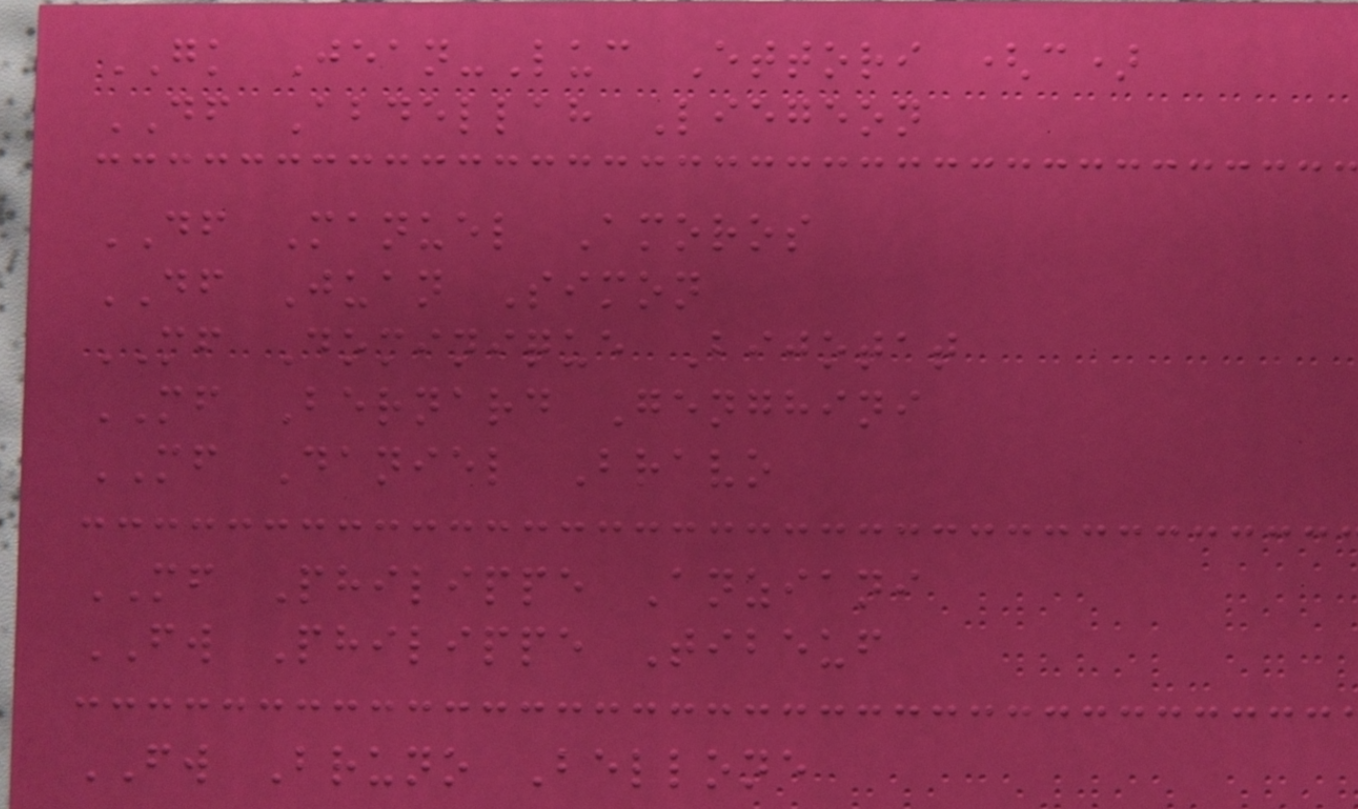GK Jean-Luc Ettori (c)
DF Abdellah Liegeon
DF Manuel Amoros
DF Juan Simon
MF Dominique Bijotat
MF Bernard Genghini
MF Daniel Bravo
MF Philippe Anziani
FW Philippe Tibeuf
FW Bruno Bellone
